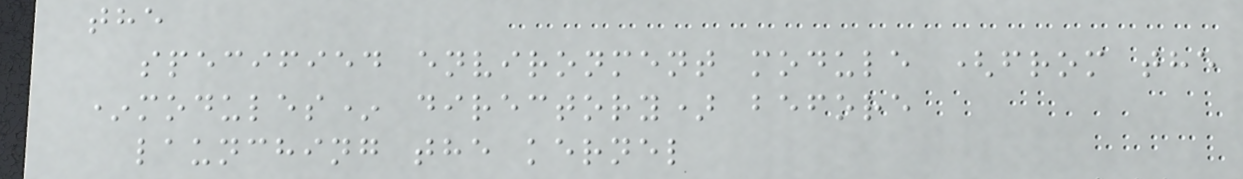the
specified environment module (from the
*modules* directory) before
launching the kernel
